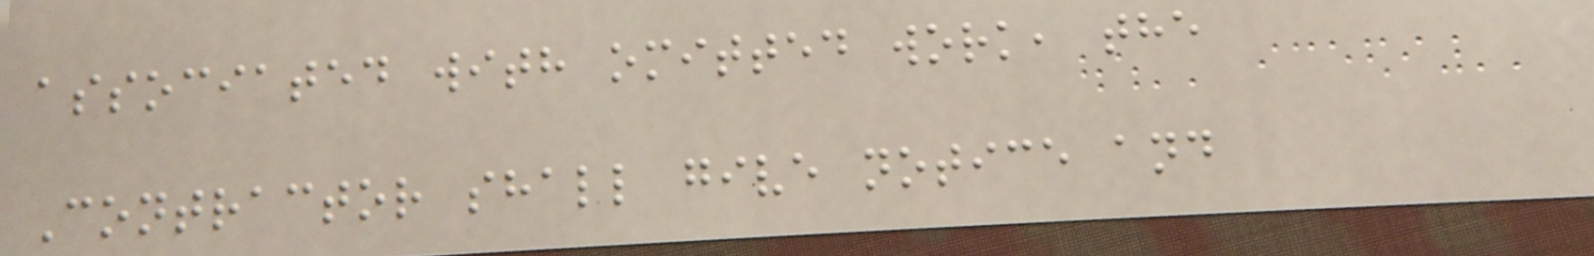associated with omitted work, the
Contractor shall give notice and
